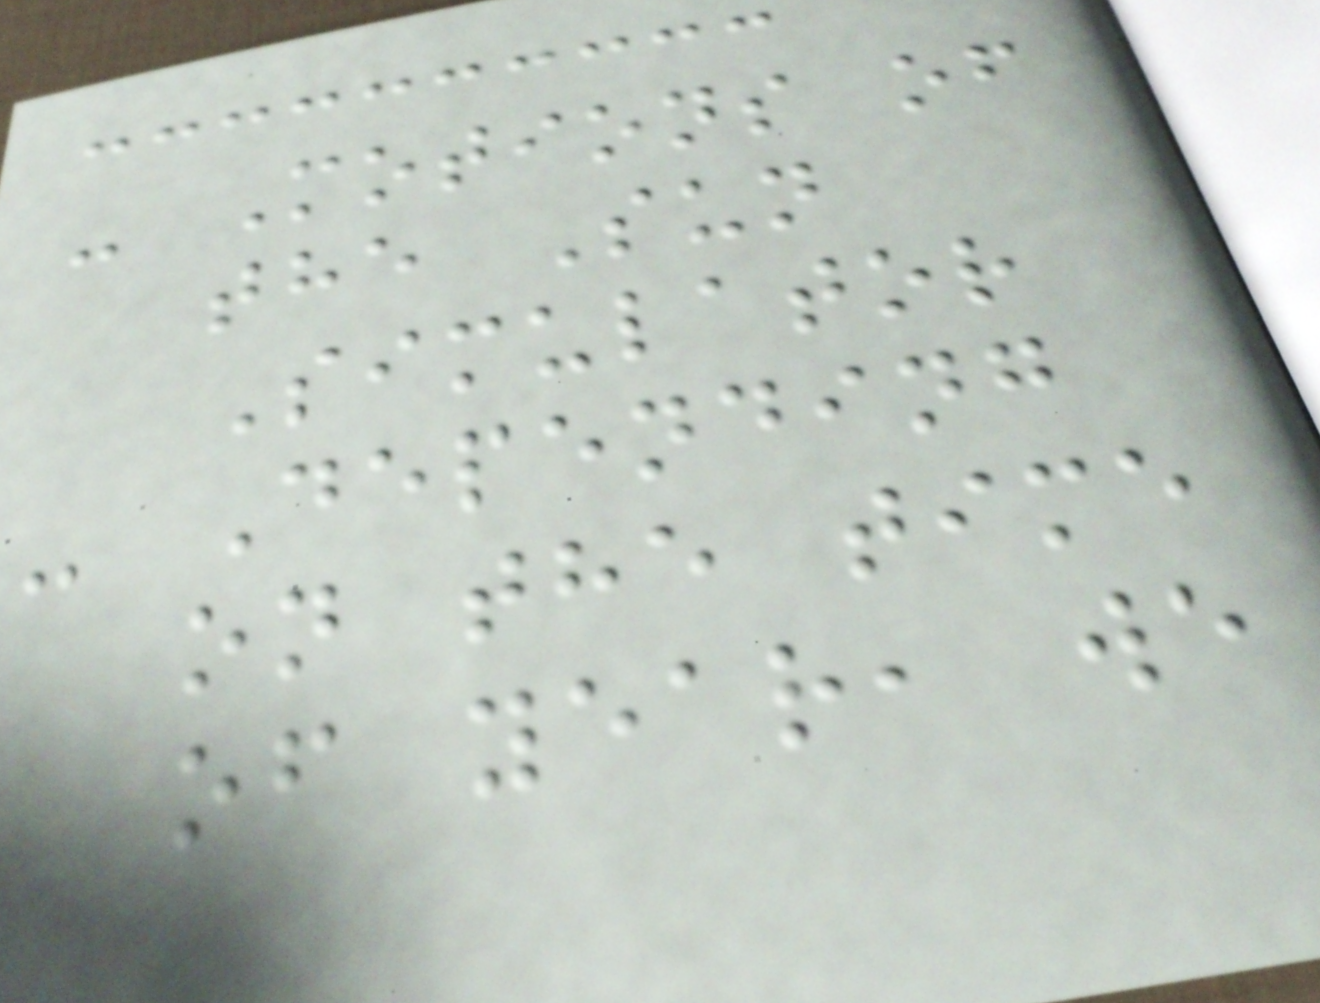- Motions of
the Sun
Simulator
- Depending
on the time
of year, we
